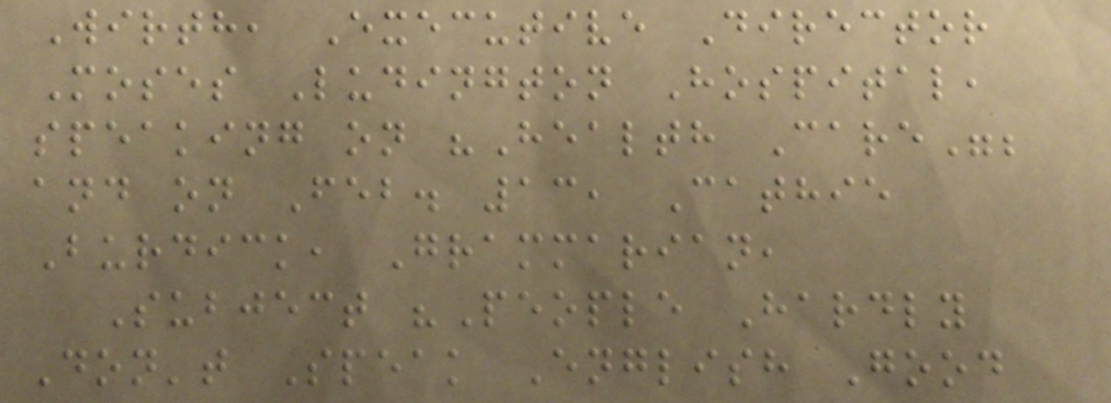Wirth, Executive Director
Moses Ludington Hospital,
speaking on "Health Care";
and on Feb. 13, Cathie
Burdick, Grammarian,
Subject "People Hardly
Don't Speak English Good
